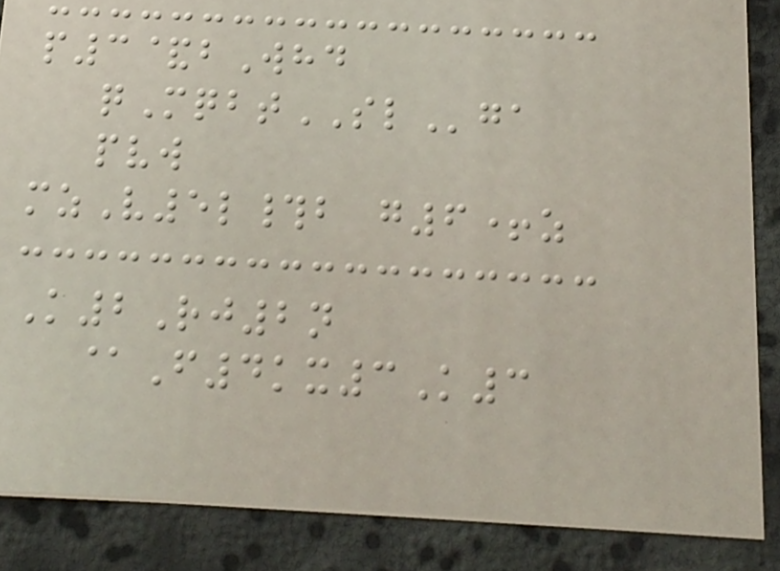p3&bWhd
qMqbtSLga
pvw
mzV5l#b g6+z
K2Rj2n
@F4kx3K3
